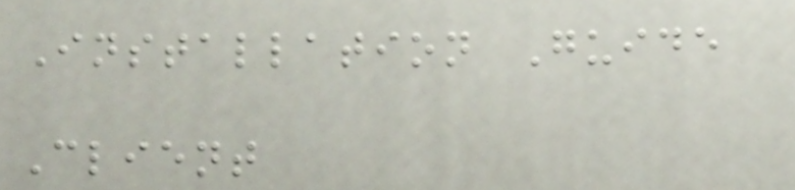Installation Guide
Client
